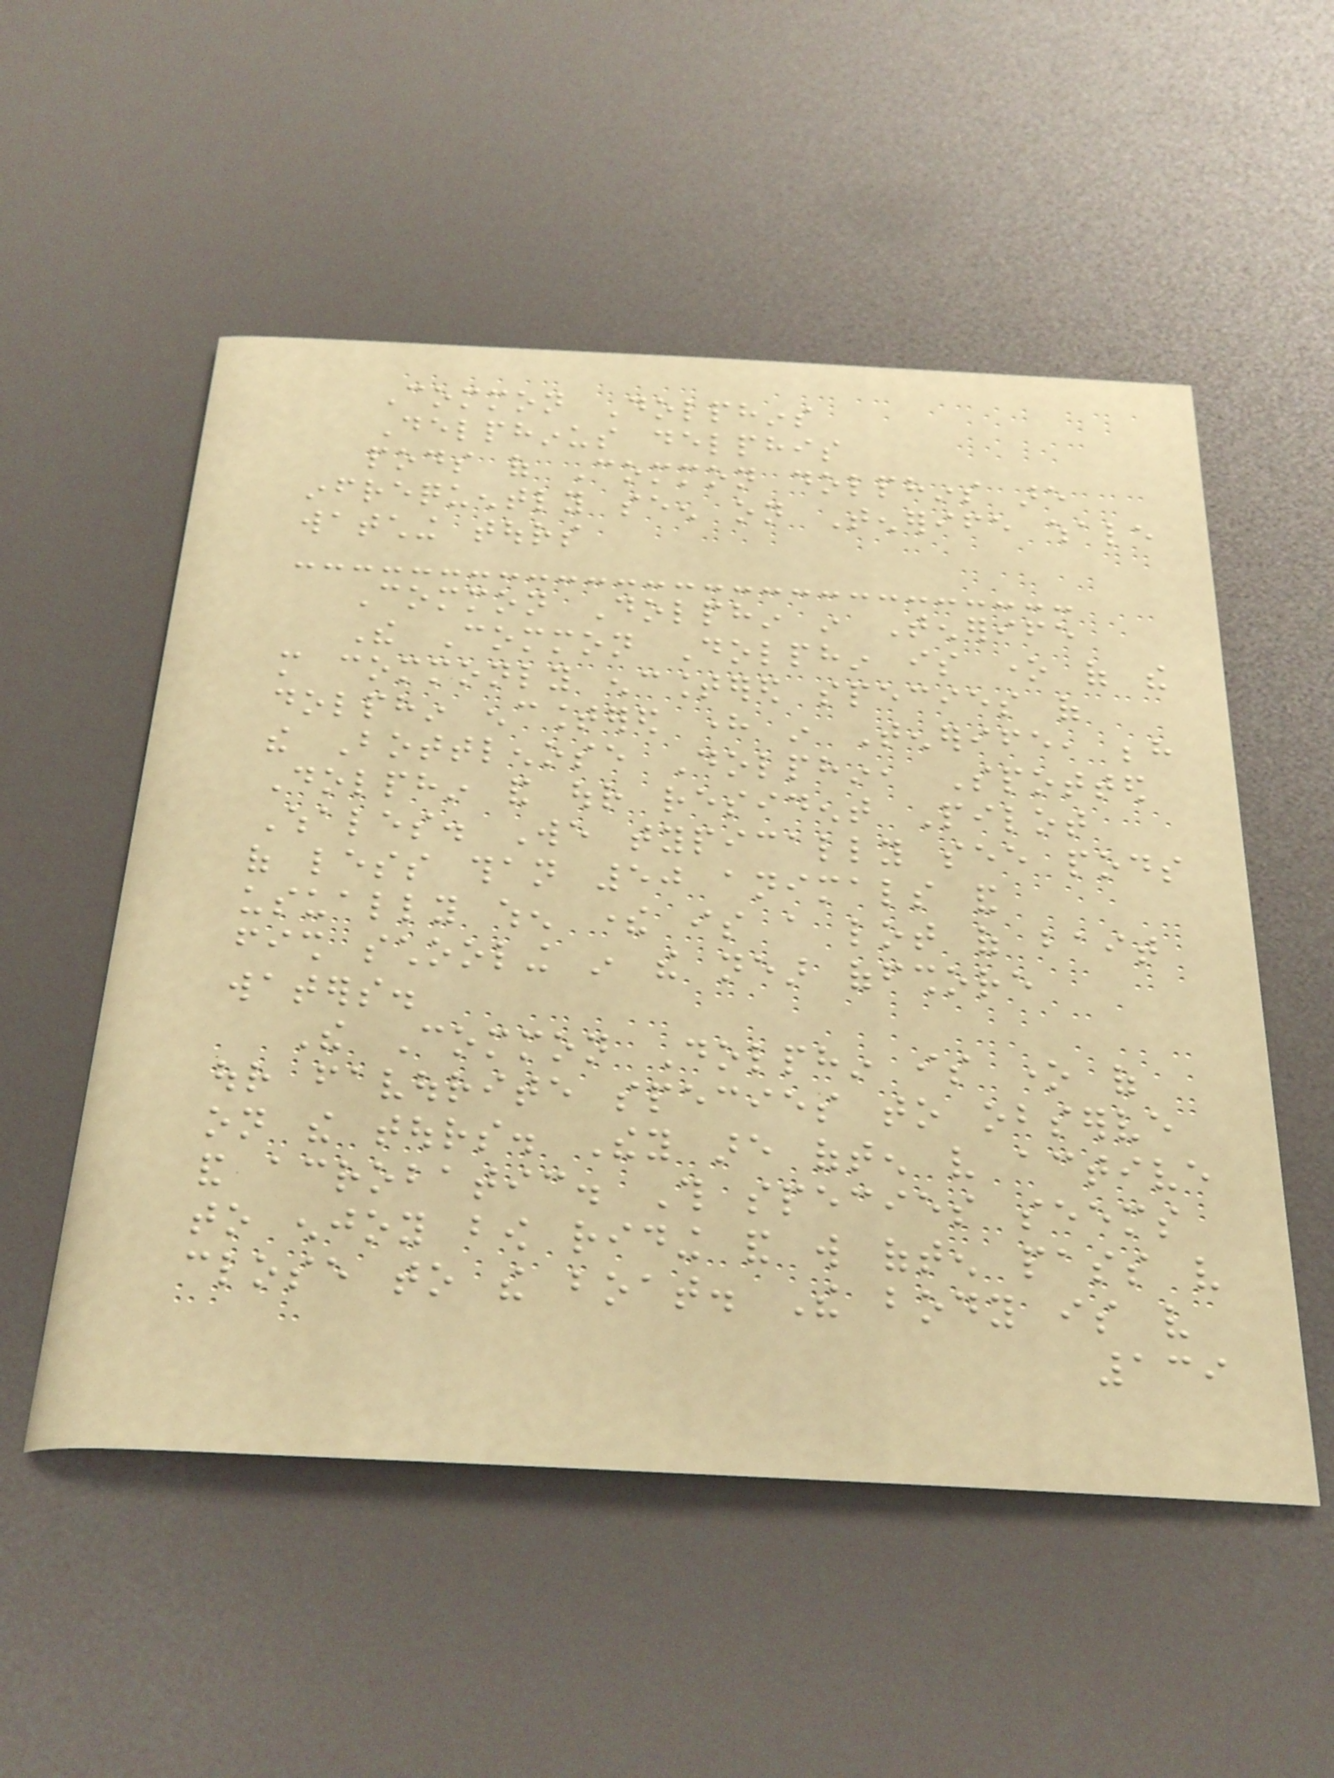Common Dolphins
Delphinus delphis
pods of Common dolphins are
infrequently seen on Tenerife whale
watching tours
Common Dolphin in Tenerife
The Common Dolphin is one of the
more commonly encountered species of
dolphin encountered here in Tenerife, behind
the Bottlenose Dolphin, Spotted
Dolphin and our resident Pilot
Whales. We typically see pods
of less than 50 animals and
usually when there is a lot of bait
fish schooling in the near offshore
waters.
The Common Dolphin is one of
our favourite species to observe
on the tours. They are often very active
and acrobatic. This species seems
to enjoy bow riding and will often pass very
close to the boat. The body is very
139
